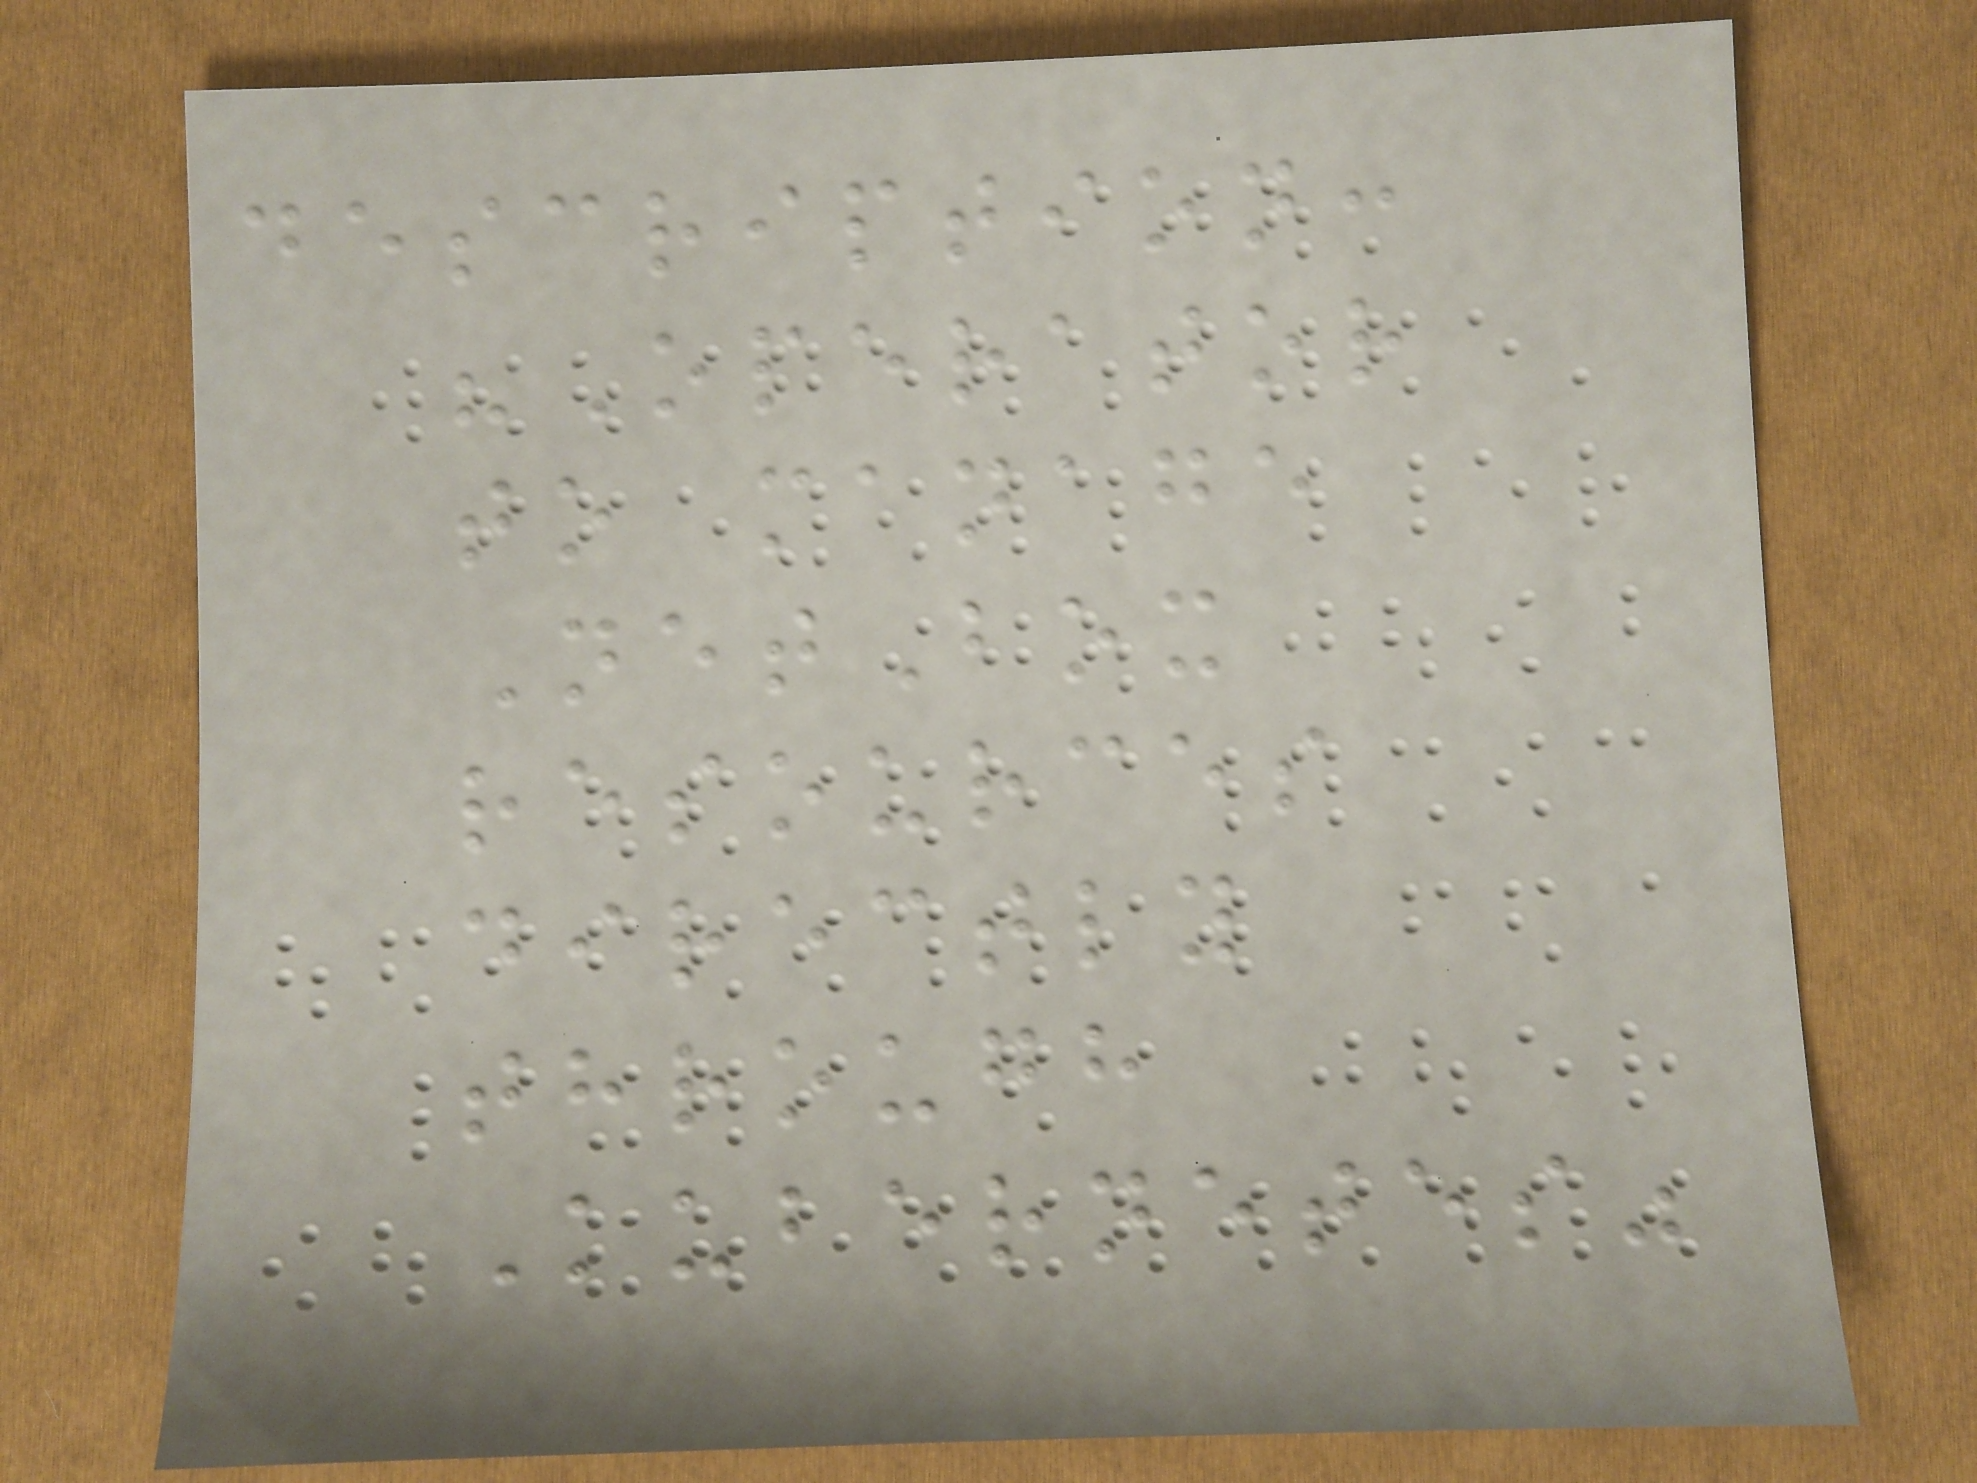description:
"Operator
to manage
NetBox
resources
directly
through
Kubernetes"
